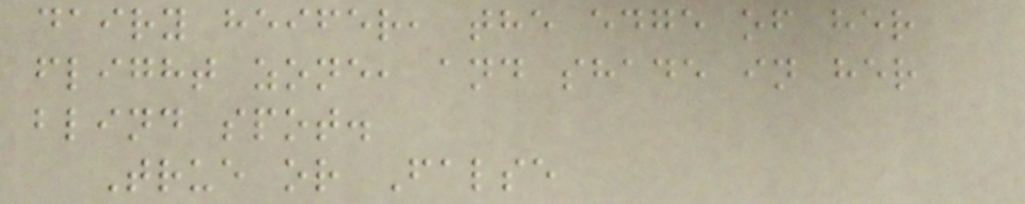dairy heifer, the edge of her
flight zone, and shade in her
blind spot.
True or False
